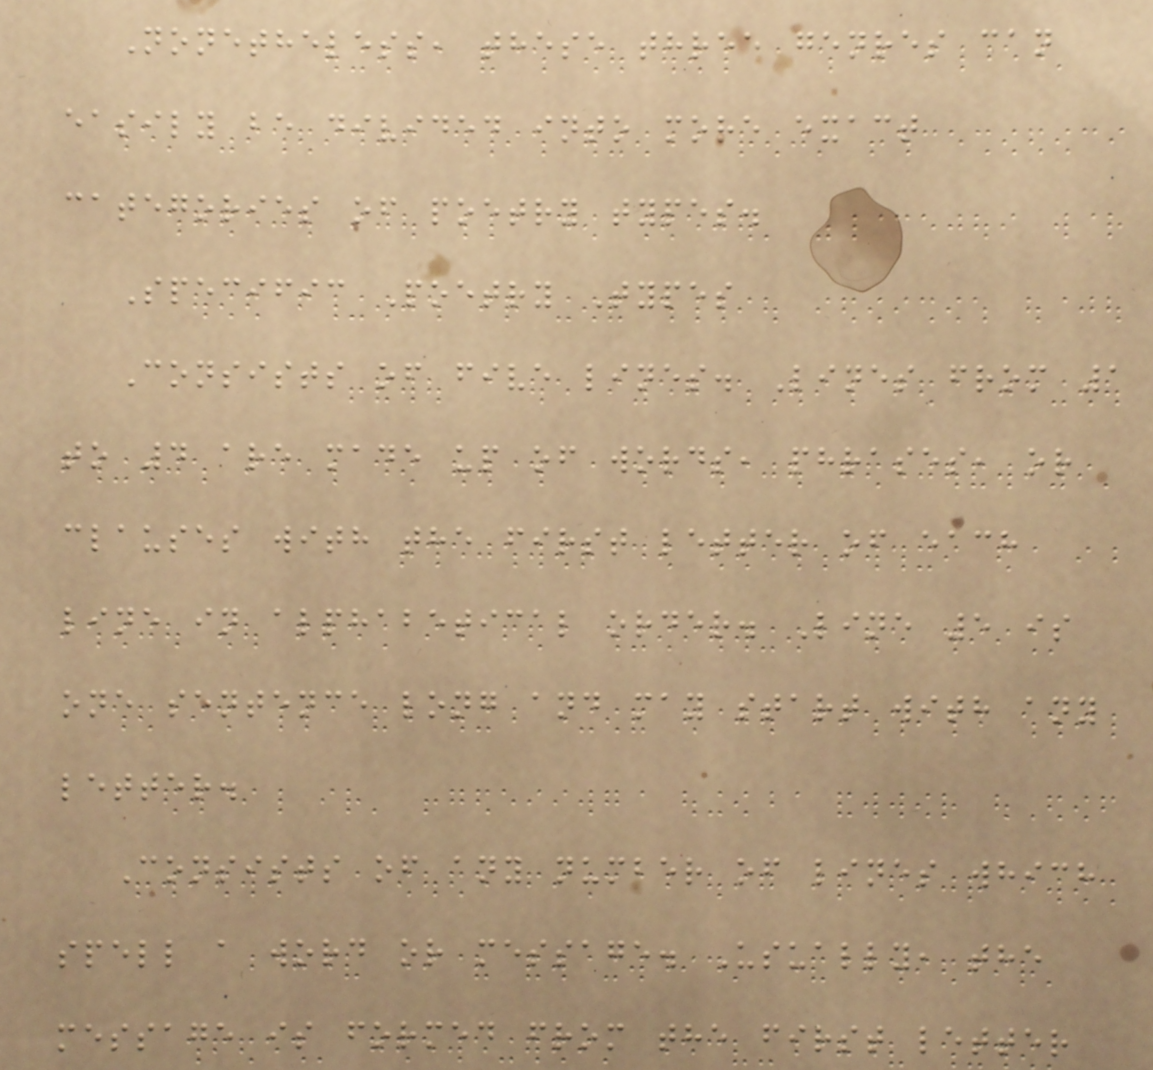Nonetheless, these three genres can
easily be divided into more exact
categories of poetry types.
Specific Poetry Types
Consists of five lines. Lines from 1
to 4 are made up of words, phrases, or
clauses with the first letter of each
line in alphabetical order. Line 5 is
one sentence long and may start with any
letter.
Consists of any number of lines which
spell a word or message. Usually, the
message is formed from the first letter
